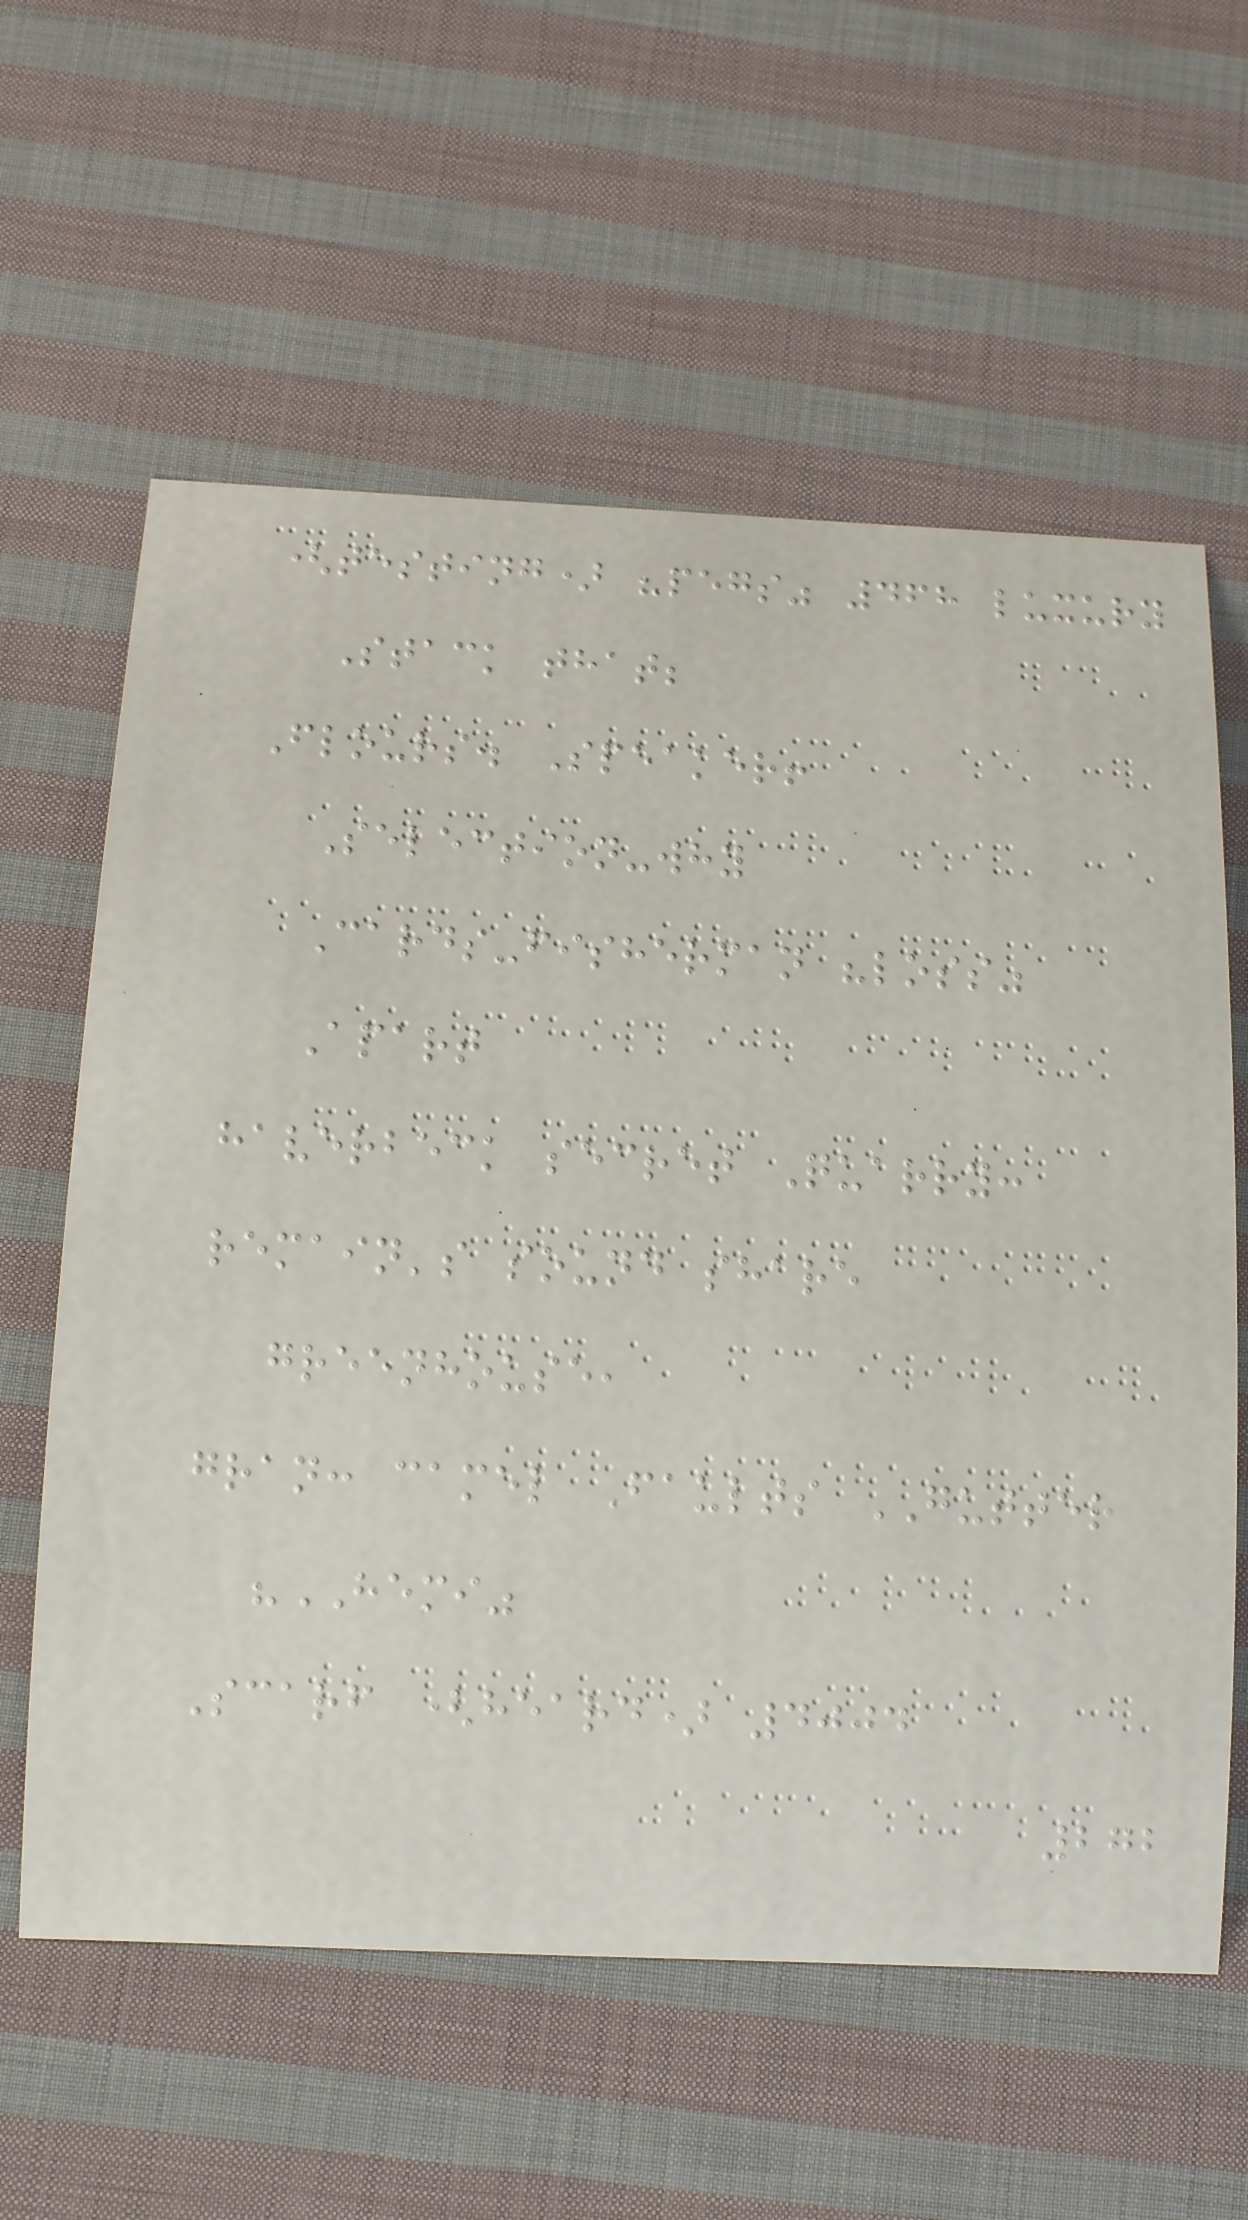(testing) "pegs" 468 luxury
Stack that;
Flours. Speaker!
Selection-why
Cards-fisherman "loss"
Apart
haverbeck secret Quarry:
remain's sound share
greenhouse,
gran: camel Faults GUTTER
"HEMI"
Scarf (heard) 4004
272
